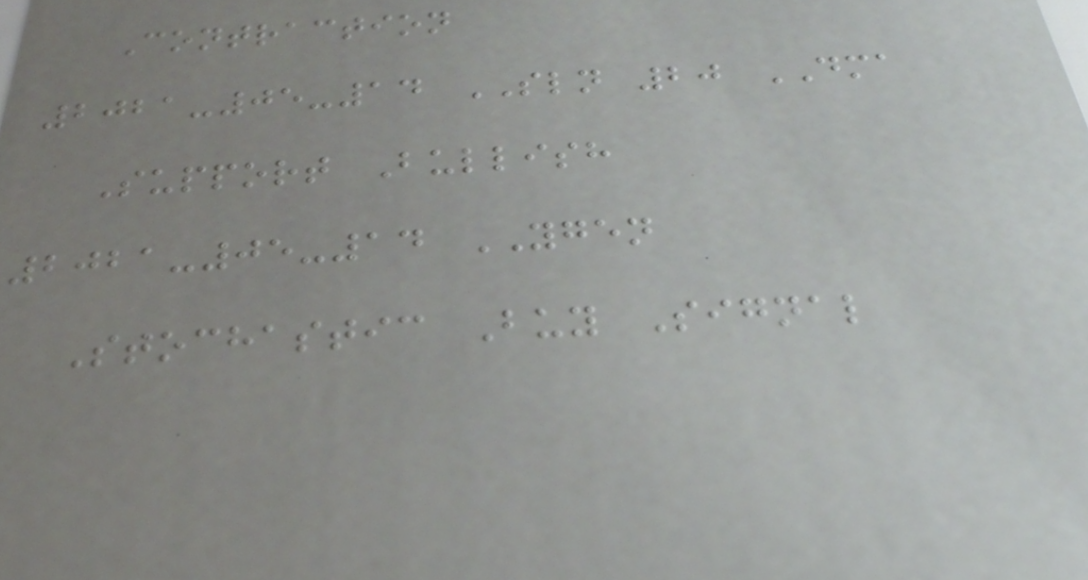Contraction
2021-05-14 SLN 20 DMA
Support Bullish
2021-05-14 YGEN
Stochastic Buy Signal
